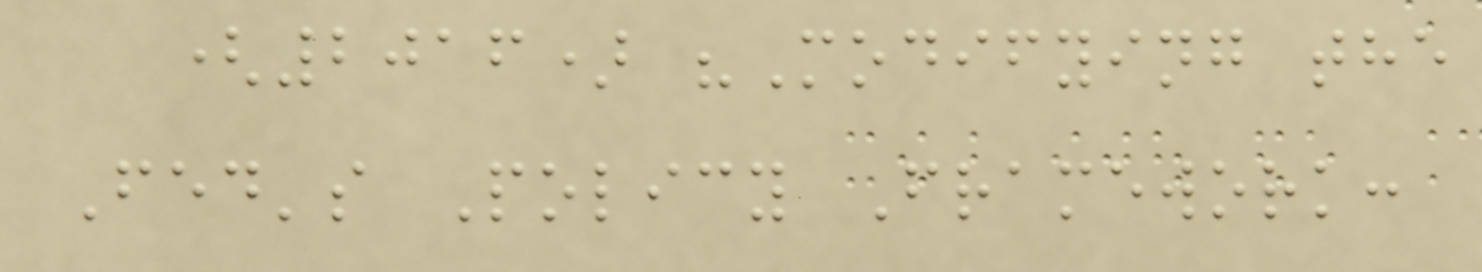(2016) "Modifying the
Fed's Policy Framework:
